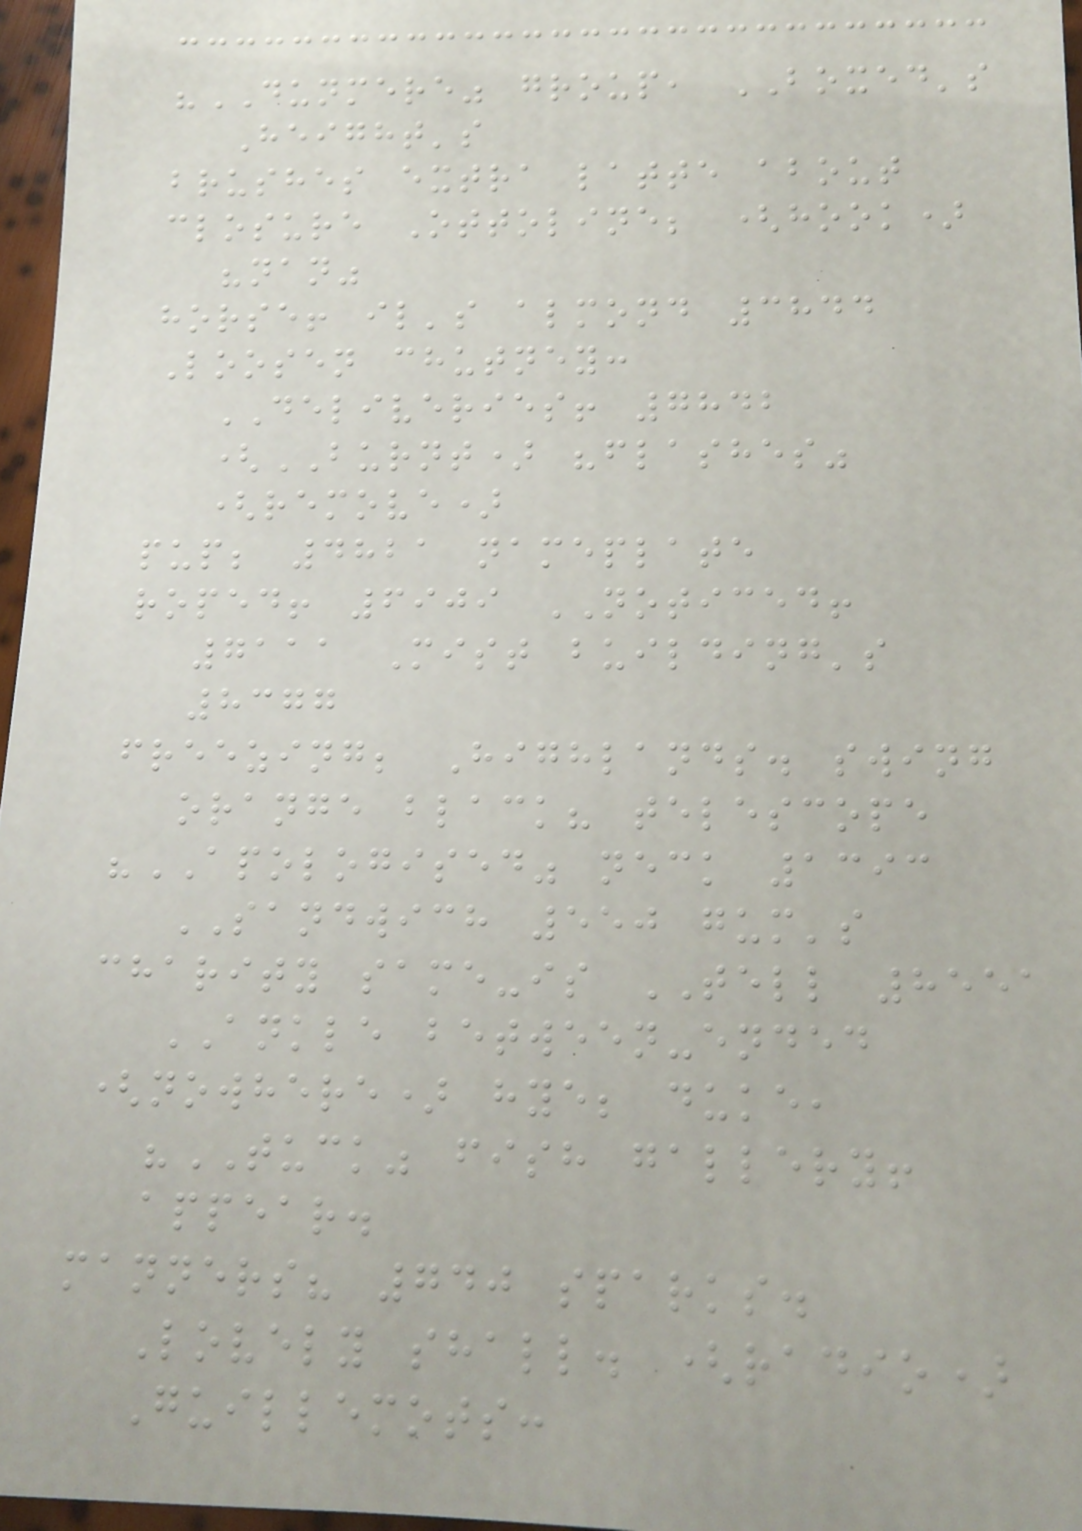"DUNMERE" group, BOXED's
Height's
brushes extra latte about
closure Ottoline; (hook)
"nan"
horse! il's almond 3844
Loosen chutney:
DELIVERIES! 7842
(BURNT) "flashes"
(remove)
pup; 4821 nameplate
roped! 6909 NOTICED!
7111 Mist building's
8377
freezing; Highlands. swing
orange black? telescope
"APOLOGISED" neck 1393
SANDWICH 550 gum's
charity same-is TELL 8551
ANKLE between-ended
(nowhere) hye; duke,
"TUCK" fish gallery!
appear.
manners? 740 sparks.
Lovely shall. (radio)
Guillemots:
